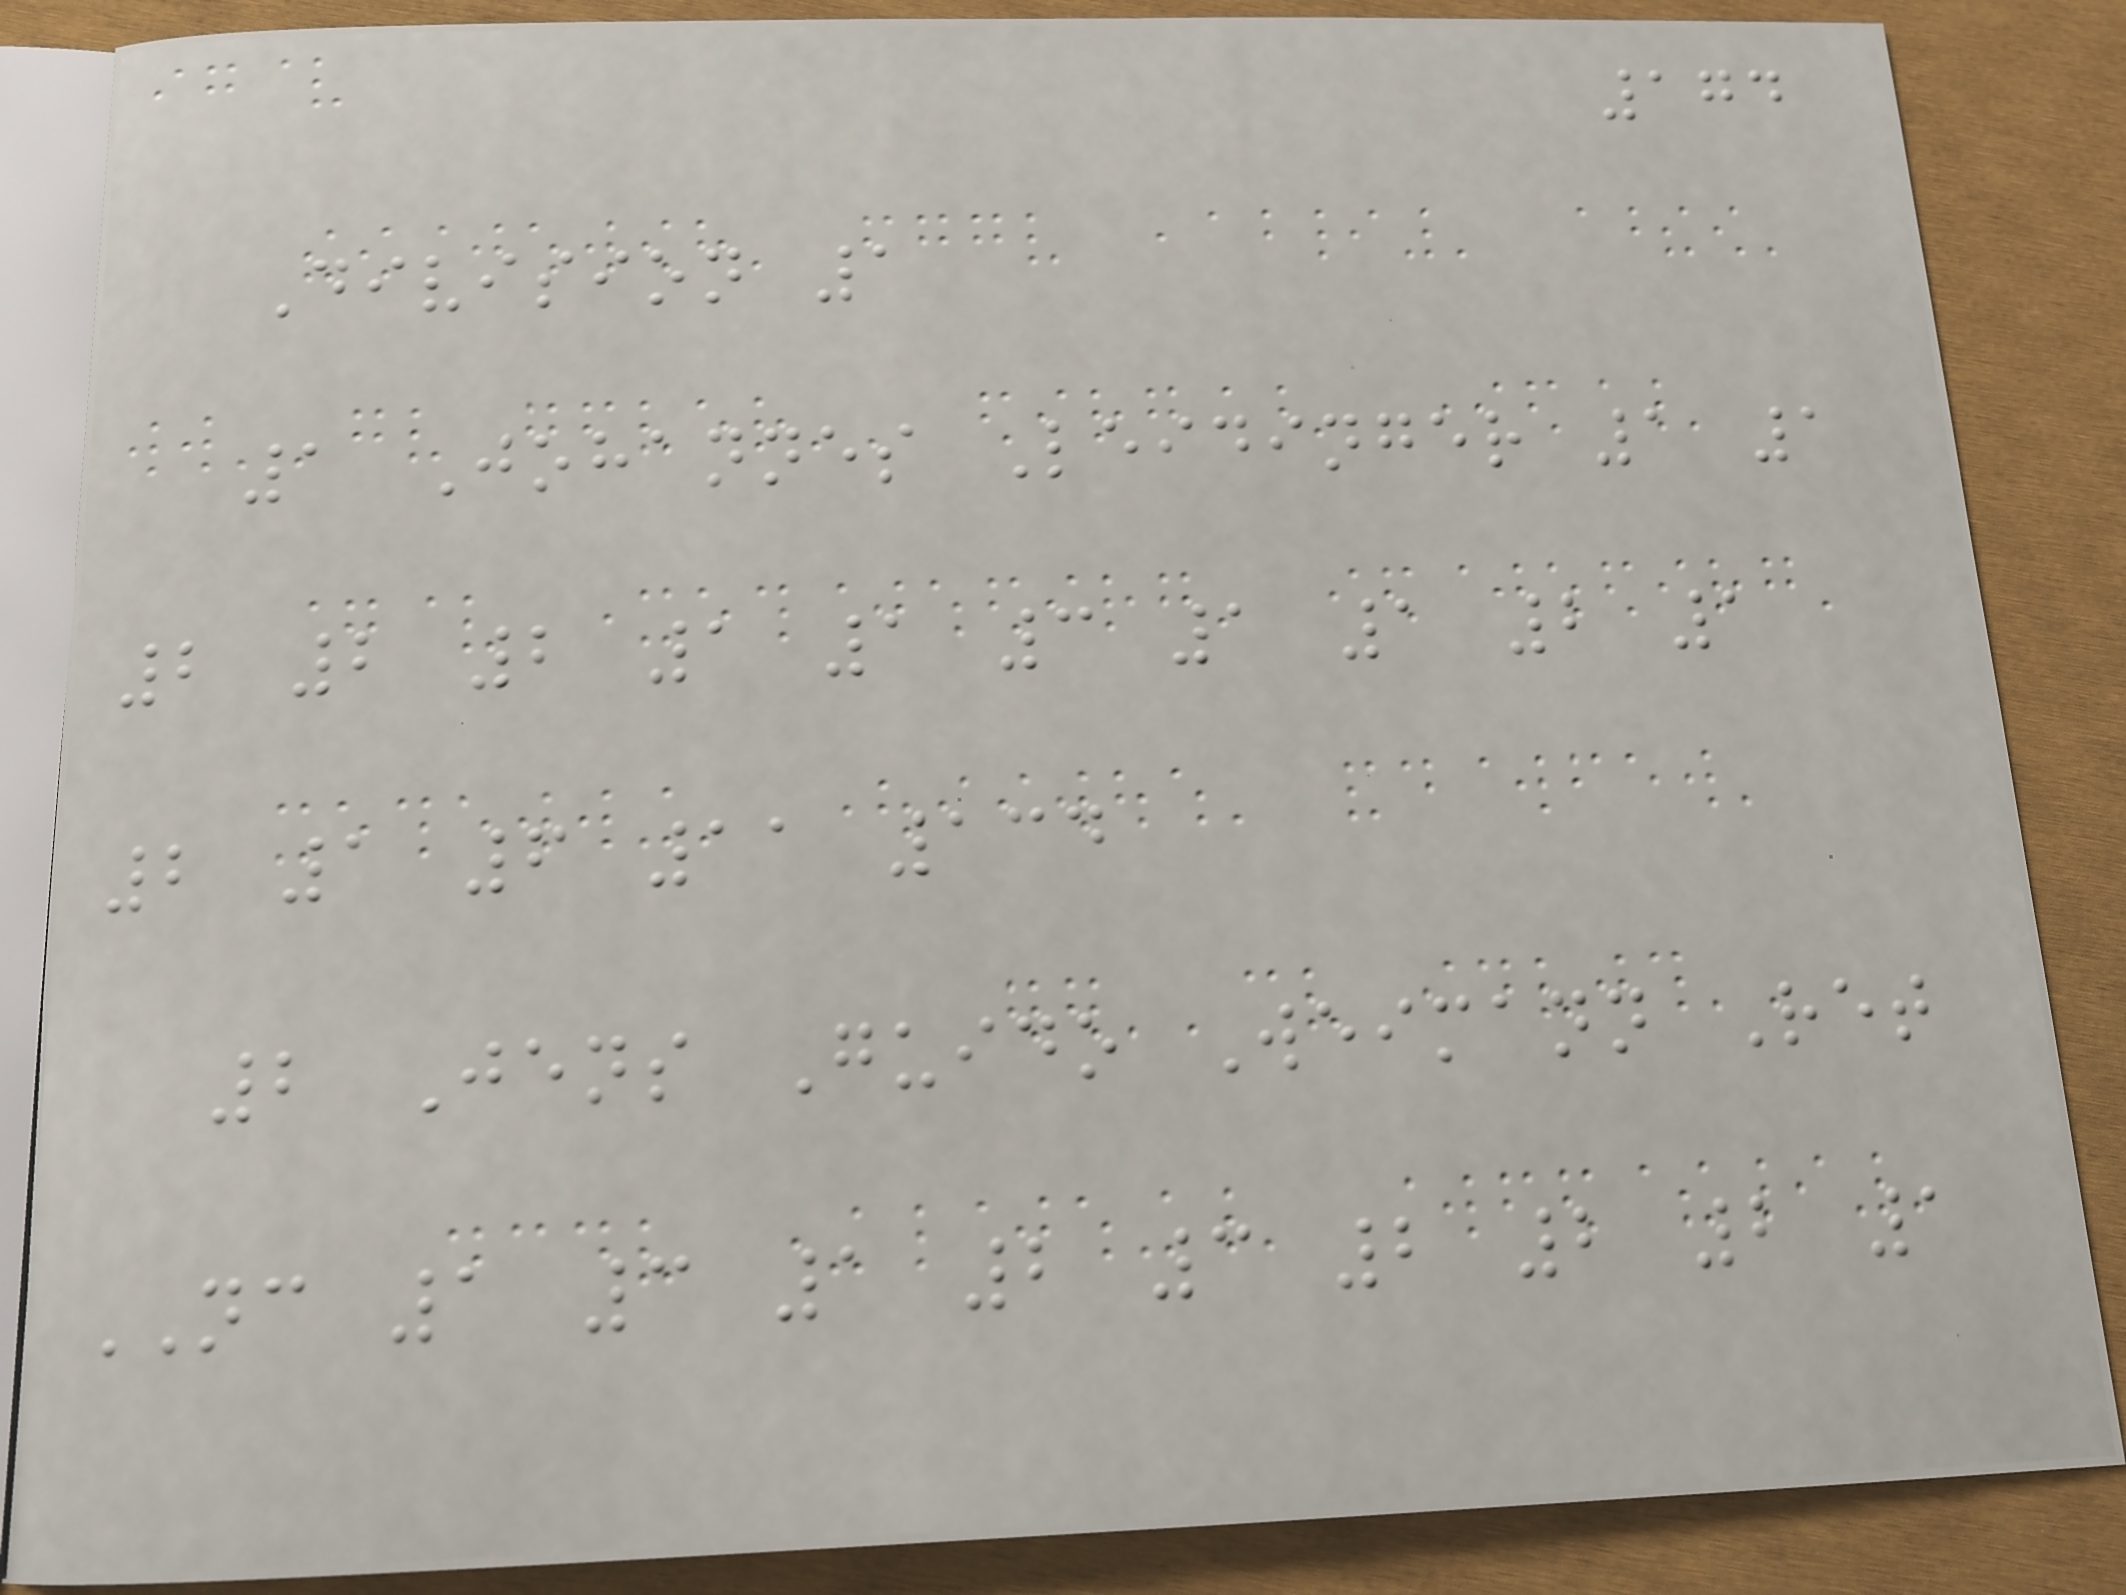174
Division 1
1 Johannes Leidinger 1 1
2 2 2 1 1 3 1 1 2 1
2 1 6 11 134
2 Jens Guido Weimann Ret
NC 1 3 1 2 3 2 2 2 1
